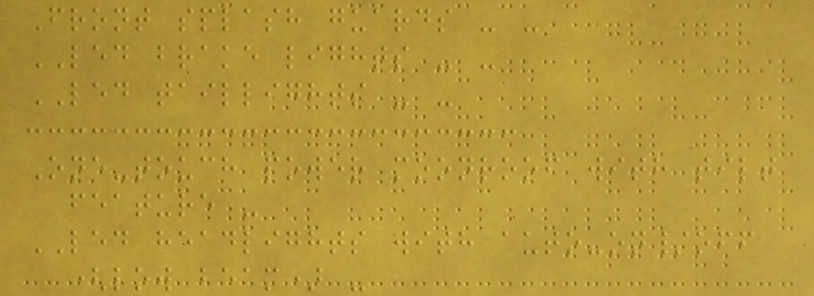Front splash guards - -
LED brake lights - -
LED taillights - -
One-touch power moonroof with tilt
feature -
LED headlights with auto-on/off
(low beam) -
